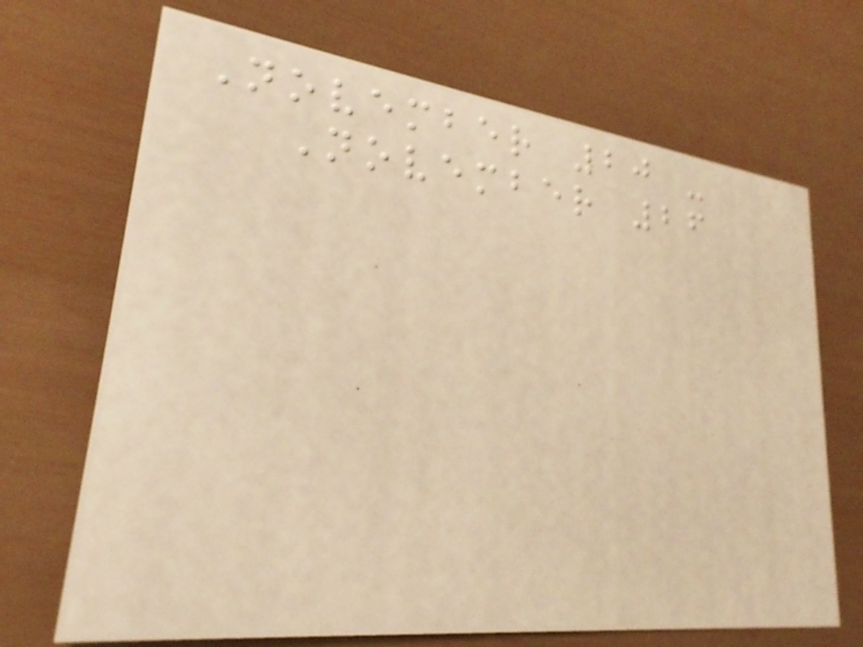November 20 -
November 26
